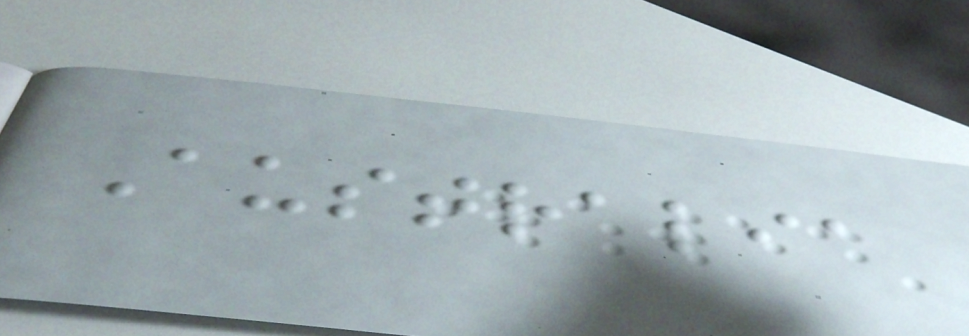Australia
